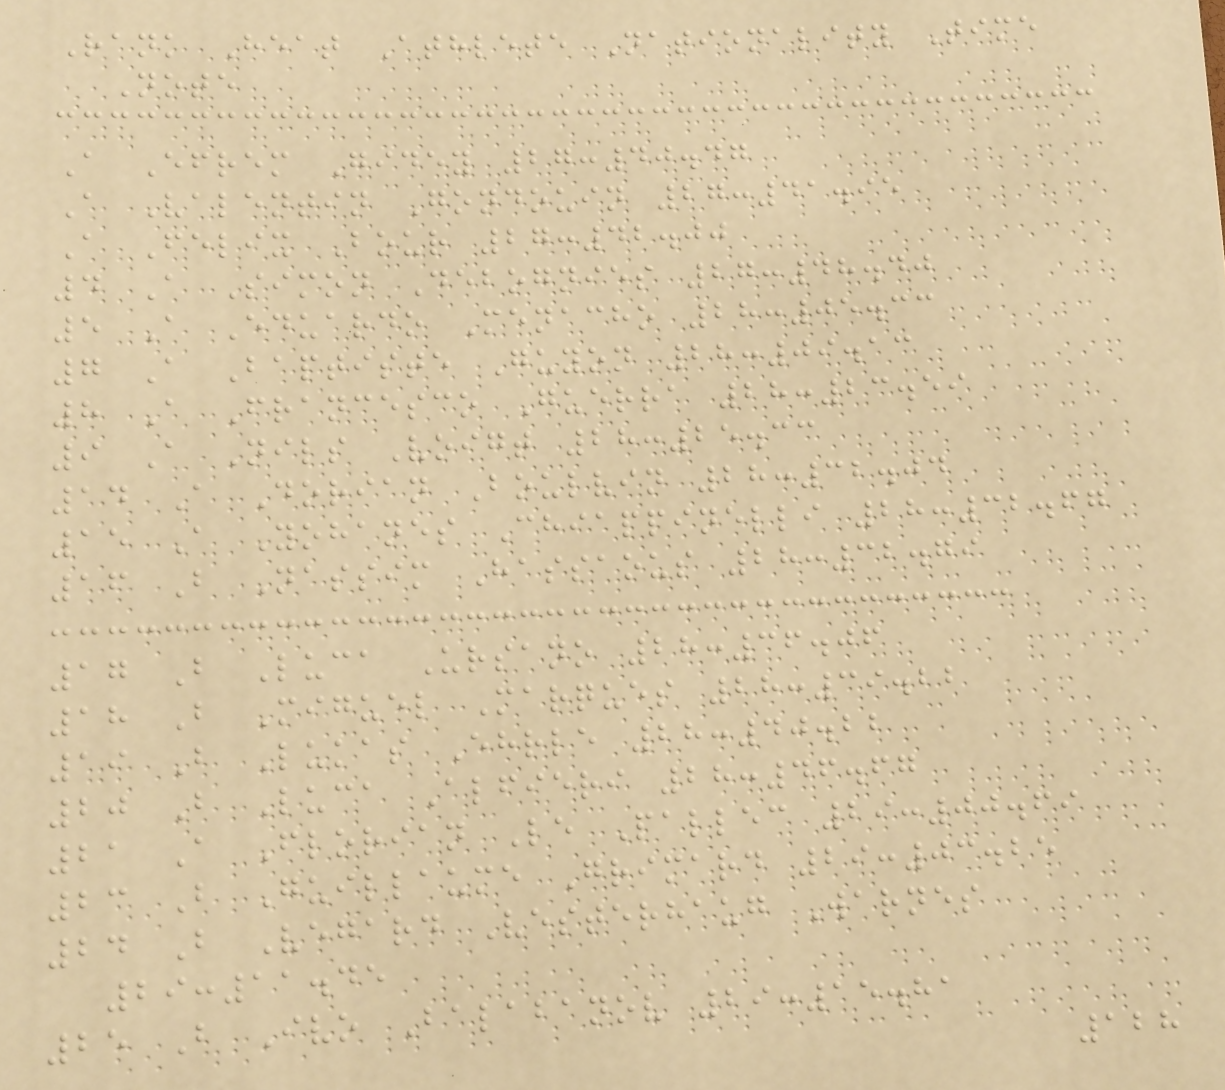Rank Heat Athlete Nationality Time
Note
A Efrem Gidey 27:40.47
A Valentin Gondouin 27:41.95
A Felix Bour 27:42.00
4 A Simon Debognies 27:48.40
5 A Eduardo Menacho 28:05.33
7 A Baptiste Guyon 28:09.13
8 A Francesco Guerra 28:23.59
9 A Nils Voigt 28:25.33
14 A Dorian Boulvin 28:32.04
15 A Yohanes Chiappinelli 28:32.67
16 B Nassim Hassaous 28:32.79
17 B Luca Ursano 28:36.06
18 B Miguel Marques 28:39.22
19 B Lukas Ehrle 28:40.22
20 B Luca Alfieri 28:46.67
21 A Florian Le Pallec 29:00.69
23 B Guillaume Grimard 29:03.25
24 B Vegard Vesterhaug Warnes
29:11.45
25 B Ivo Balabanov 29:15.81
128
